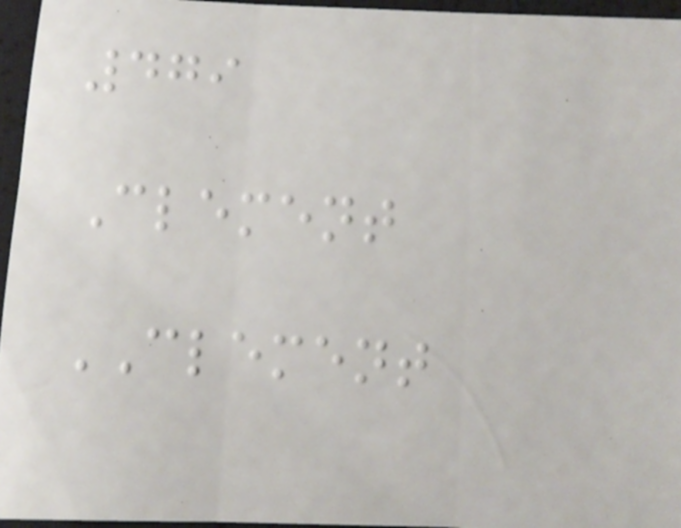479
Clement
CLEMENT
